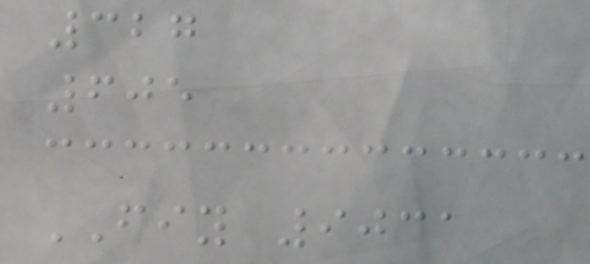327
605
FIY 9031
